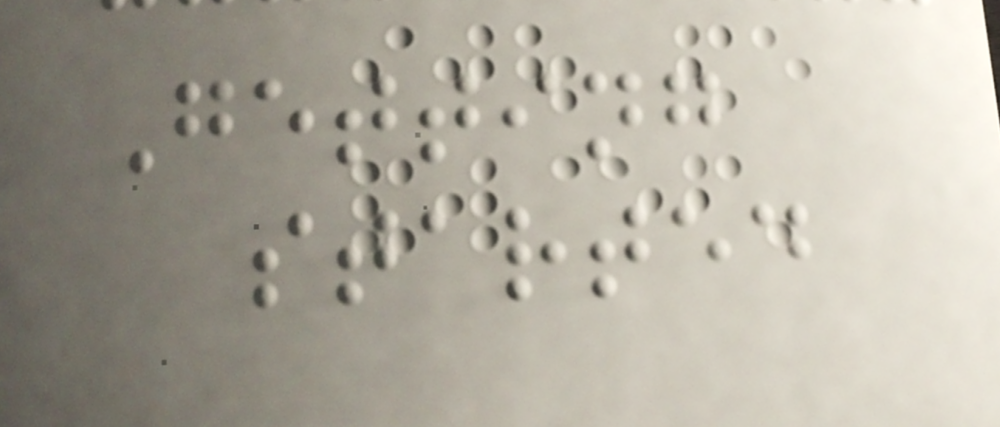Getting
started
